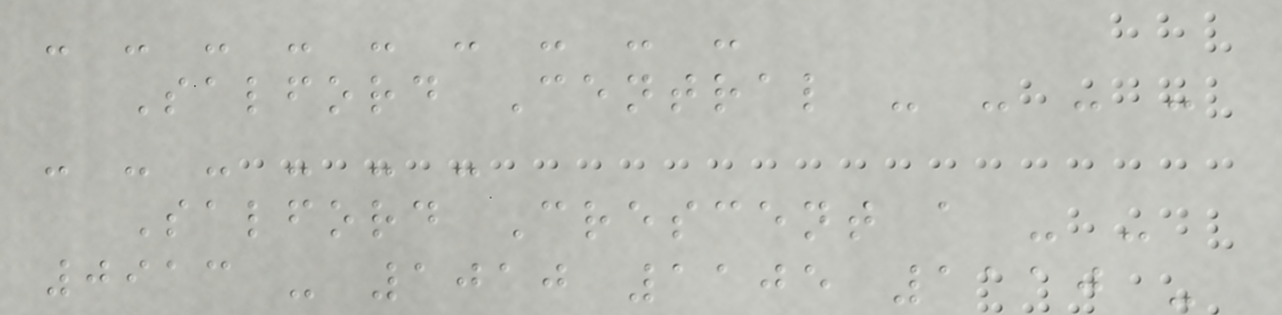- - - - - - - - -
Salford Central - - - -
- - - - - -
Salford Crescent a - -
0913 - 1010 1105 1110 -
